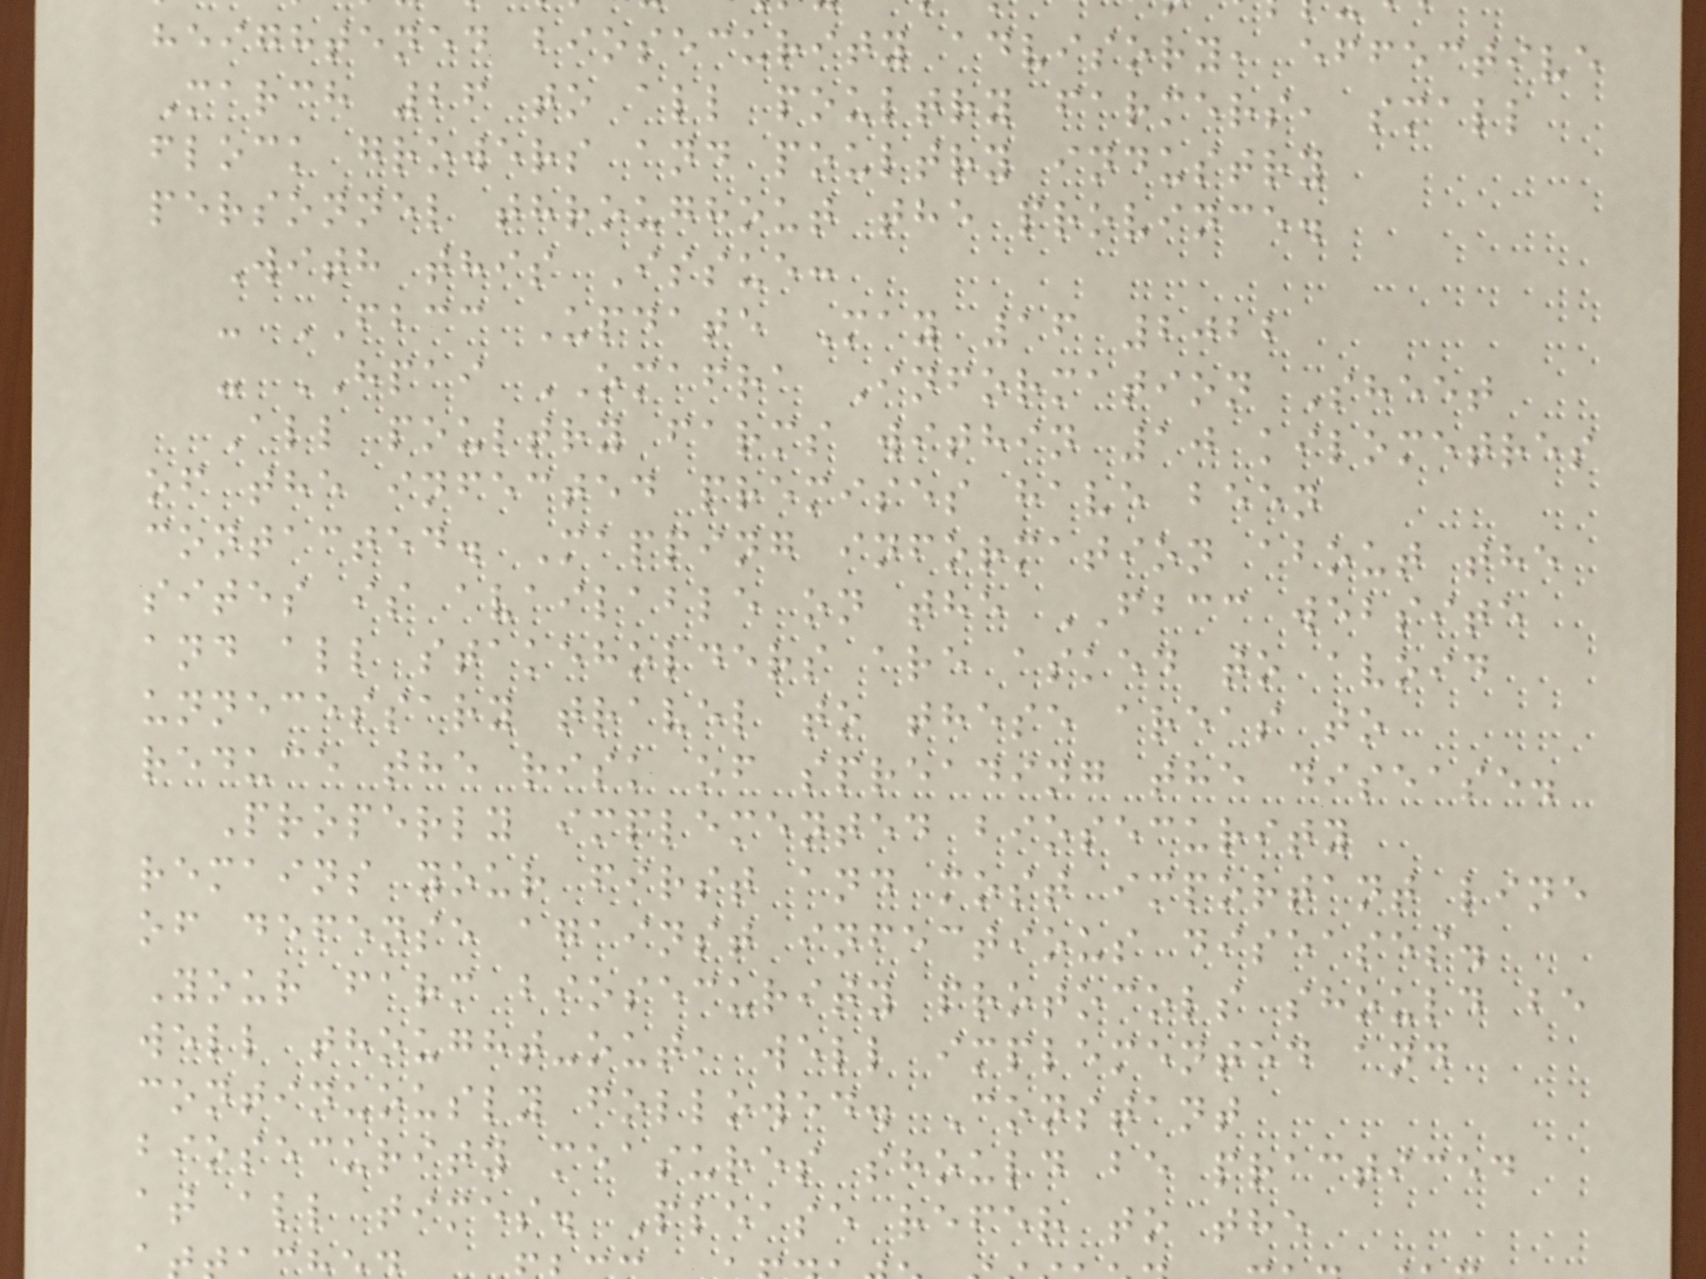heightened biosecurity advisory, effective
March 26 to all poultry farmers, small
flock growers and poultry industry
personnel throughout the province.
With this Issue:
- FBCC Update May 16 2022
- HPAI OMAFRA Information Sheet
All poultry farms within 10 kilometres
of the infected premises have been
contacted. Mapping information about the
sites is available on the FBCC website
and all stakeholders are asked to avoid
unnecessary travel to these areas to
reduce the risk of spreading the disease.
Properly implemented biosecurity
remains your first and most important line
of defense against infectious diseases.
Your farm biosecurity protocols should be
well thought-out, well implemented and
continuously followed. Constant
biosecurity measures should be practiced
at all times. Please refer to the
